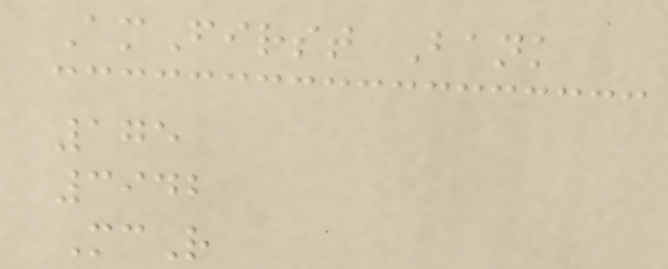AmFirst Bank
175
3942
McR
